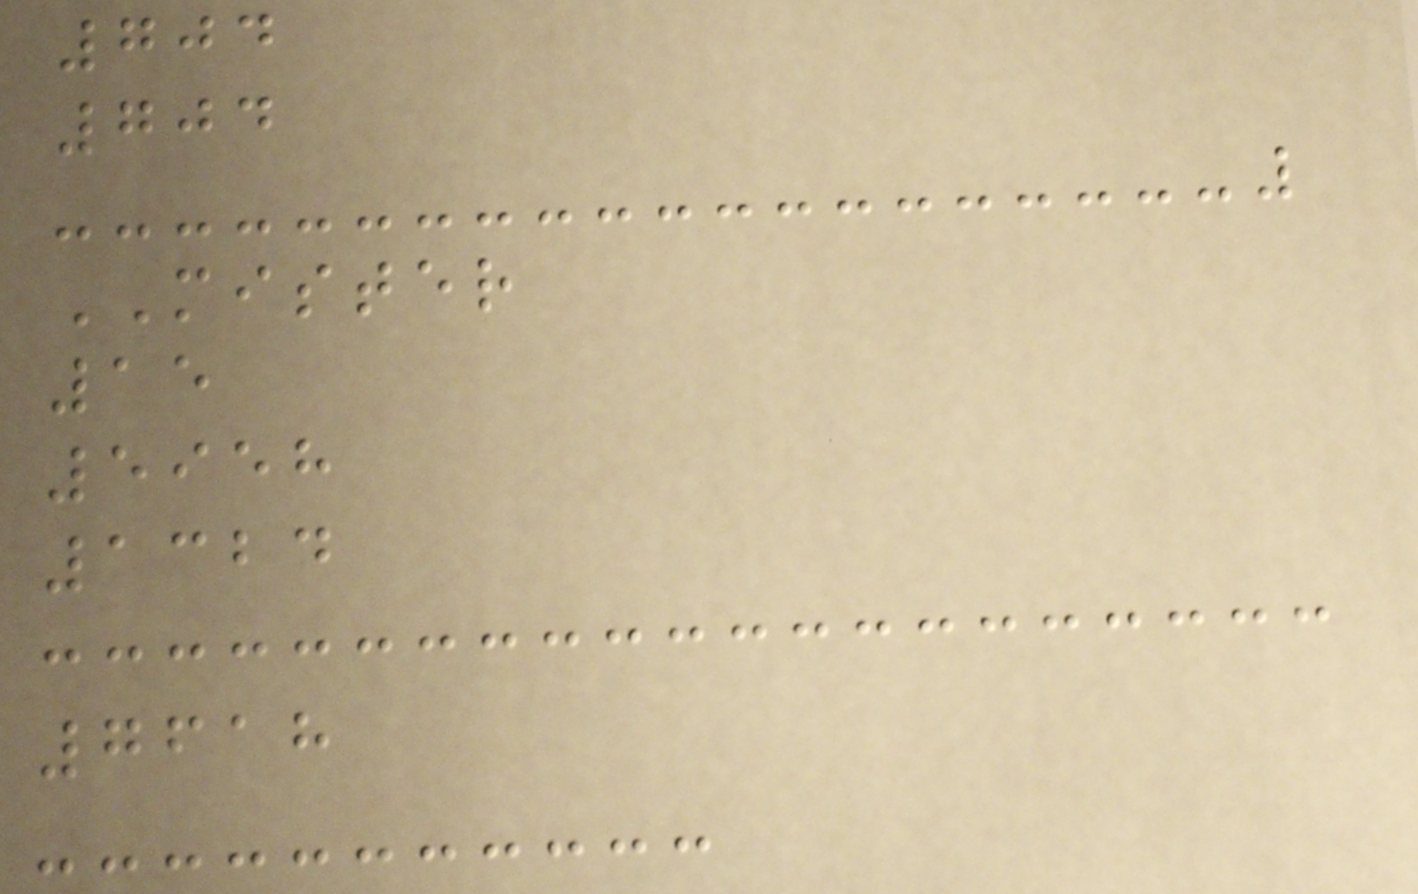704
704
MISTER
15
5958
1324
7618
